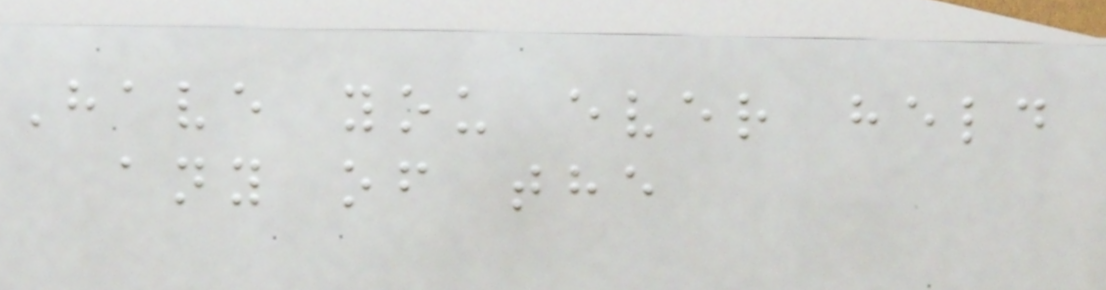Have you ever held
any of the
